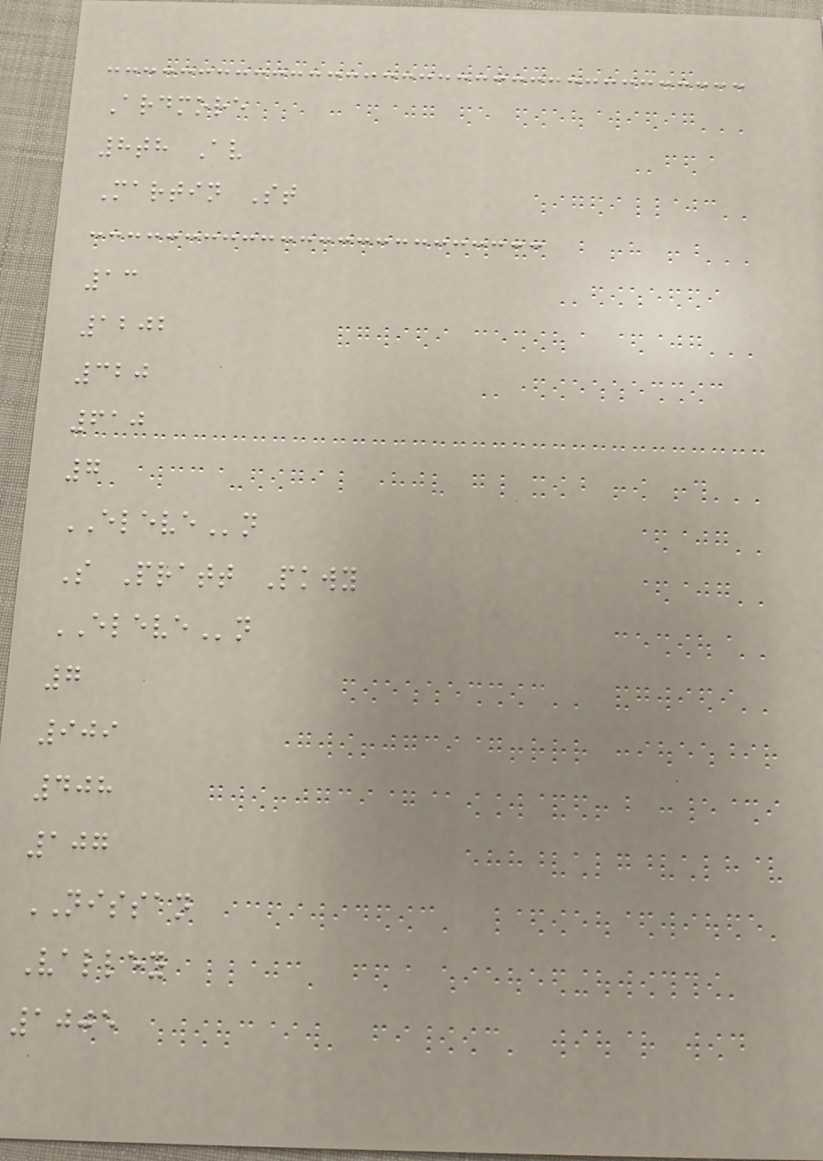Ardmore
8th Av
Martin St
13
1202
320
610
7
ELEVEn
S Pratt Pkwy
ELEVEn
7
909
408
107
NISSAN
Valley
1005
